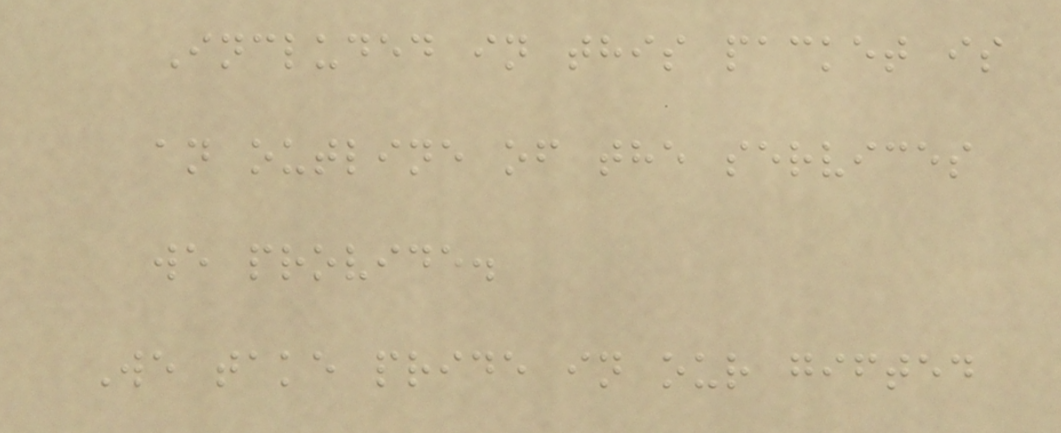Included in this packet is
an outline of the services
we provide.
We take pride in our gifted
